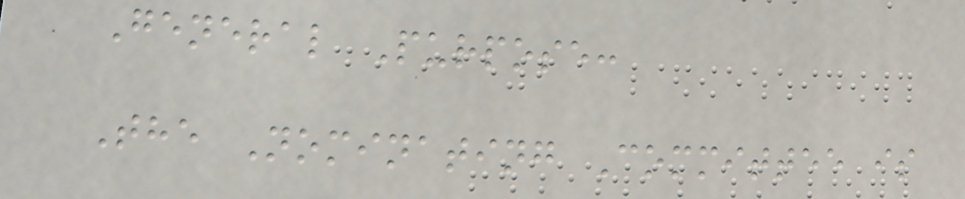General Purpose:
The Nominating Committee is
